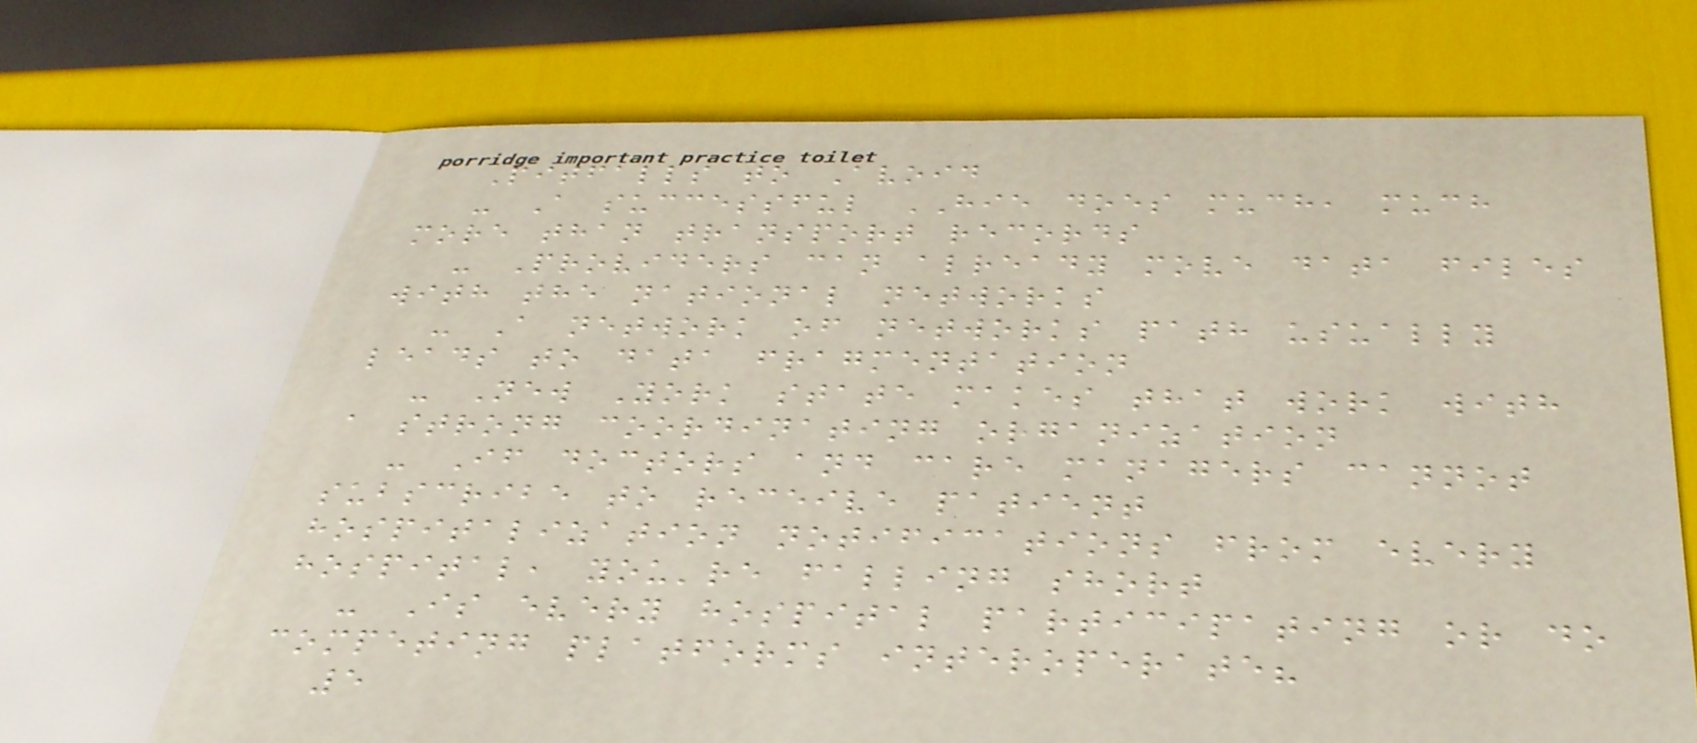Pitfalls to Avoid
- A successful HIE does much, much
more than transport records
- Providers can already move data files
with the national networks
- A network of networks path usually
leads to data fragmentation
- New York state makes that work with
a strong coordinating organization
- If doctors and care managers cannot
subscribe to receive patient
hospitalization notifications from every
hospital, you're falling short
- Is every hospital participating or do
competing platforms interoperate?
5
